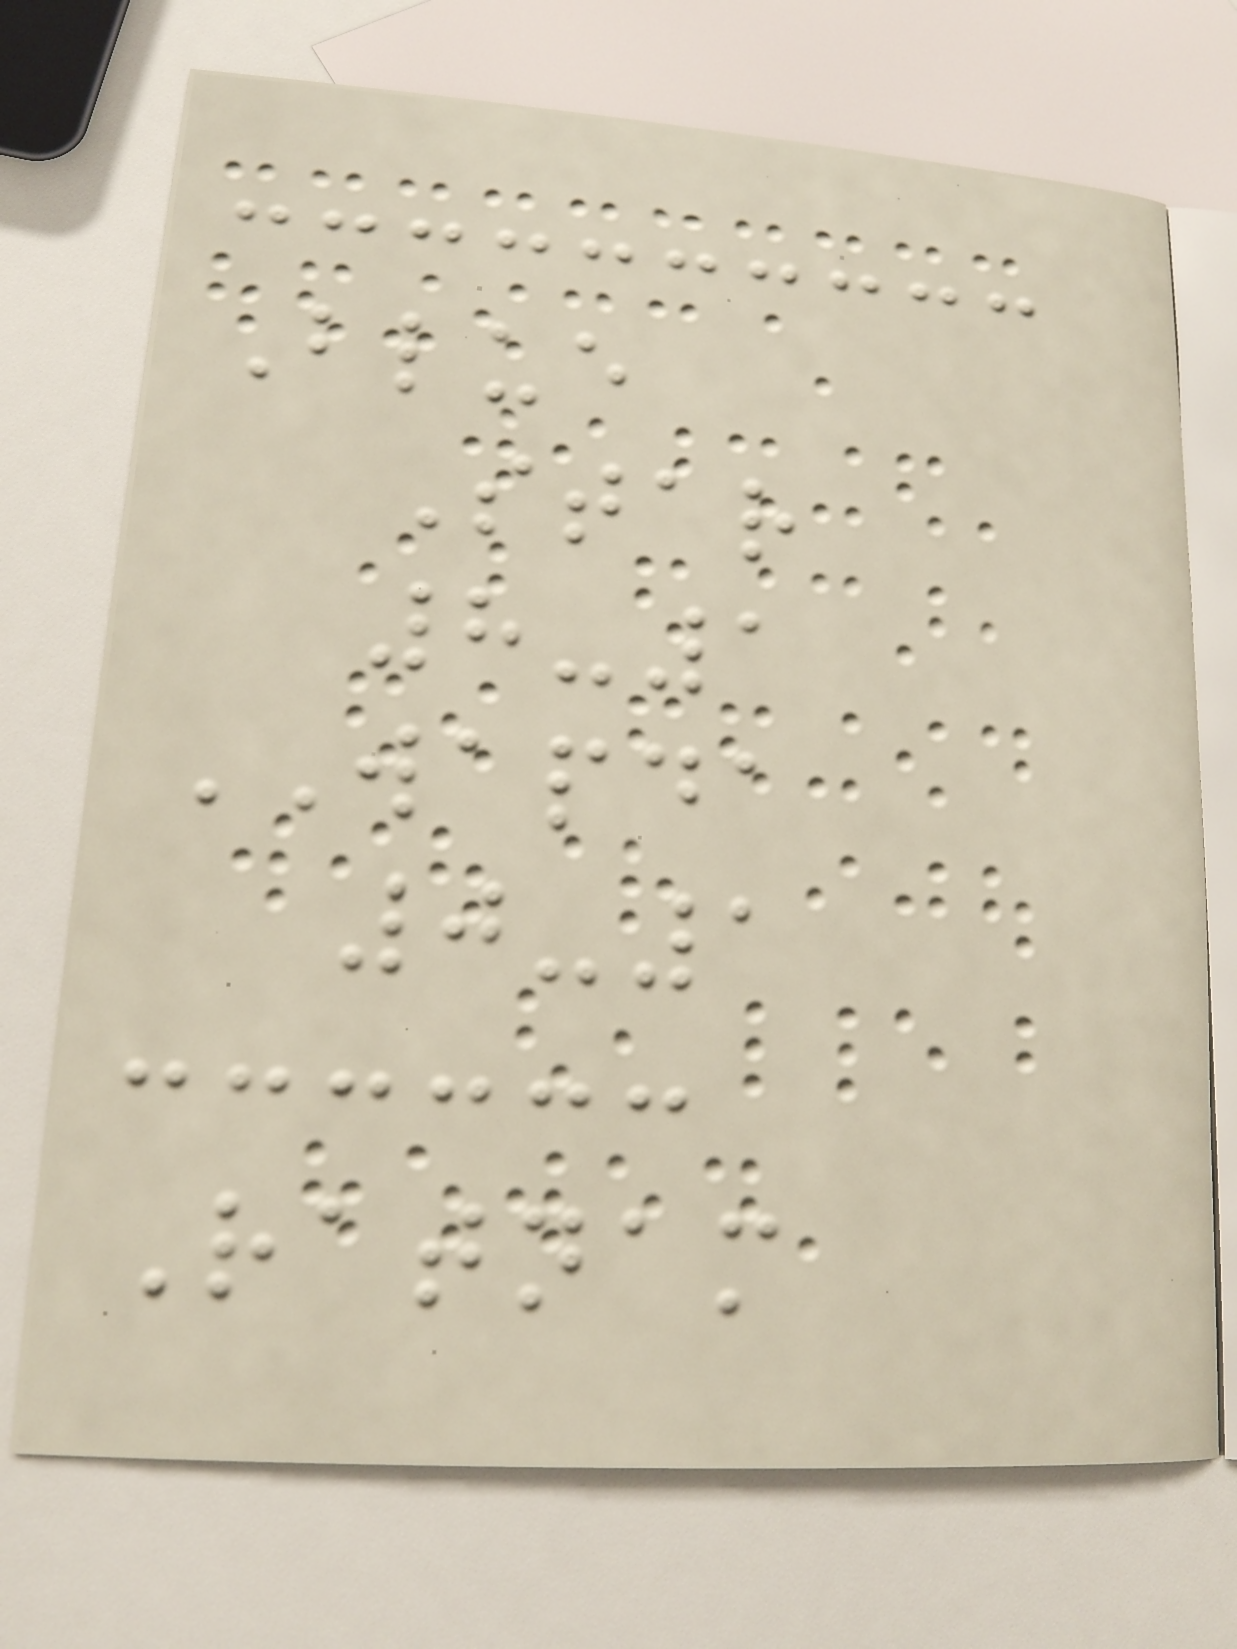Blue
Star
8-1
WAPDA
0-1
Ratnam
